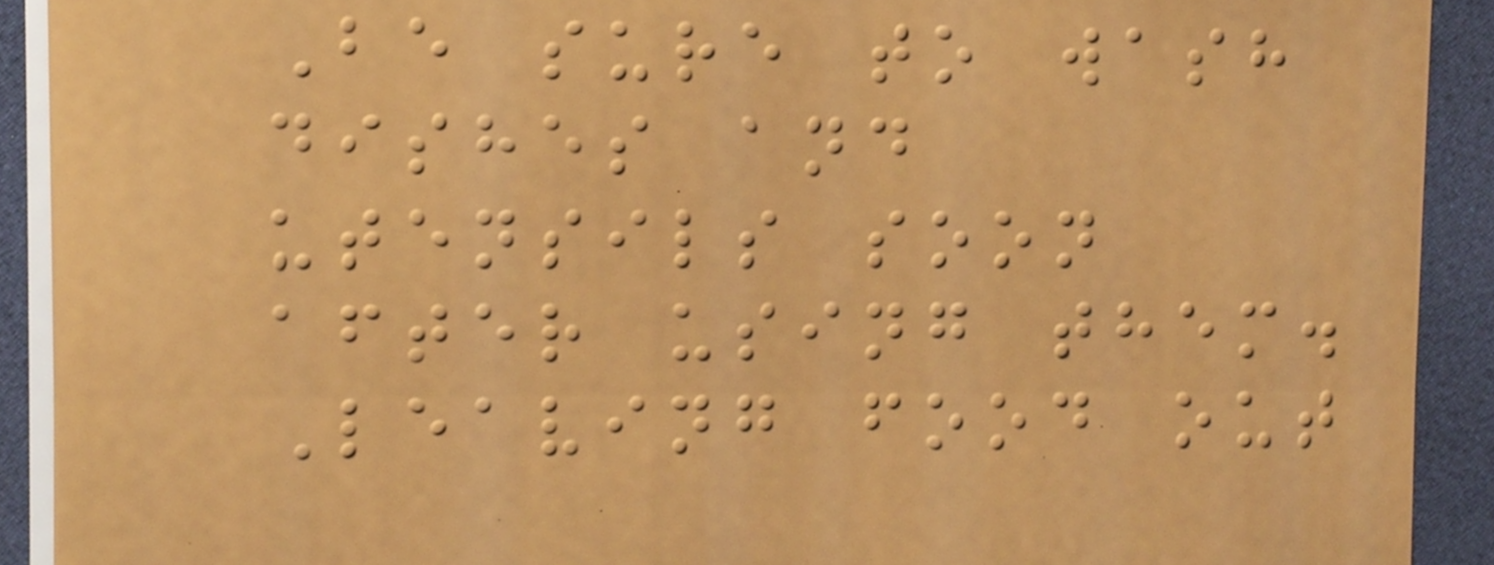Be sure to wash
dishes and
utensils soon
after using them.
Leaving food out
